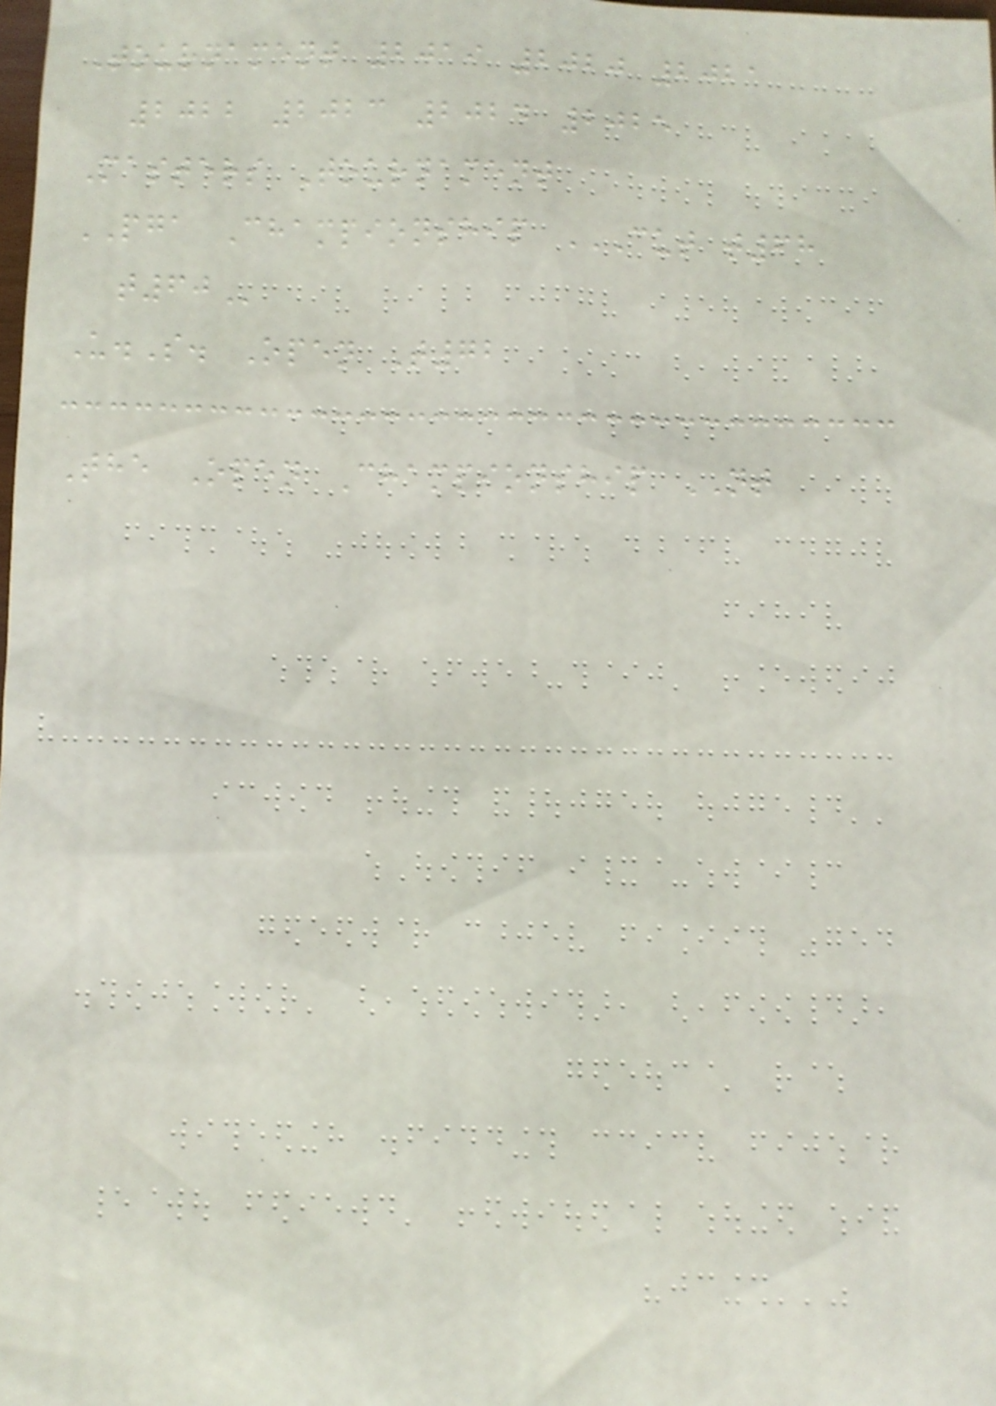Tournament 2019 2020 2021
2022 2023 2024 2025
Masters Tournament
PGA Championship CUT T68
T60
U.S. Open T72
The Open Championship NT
